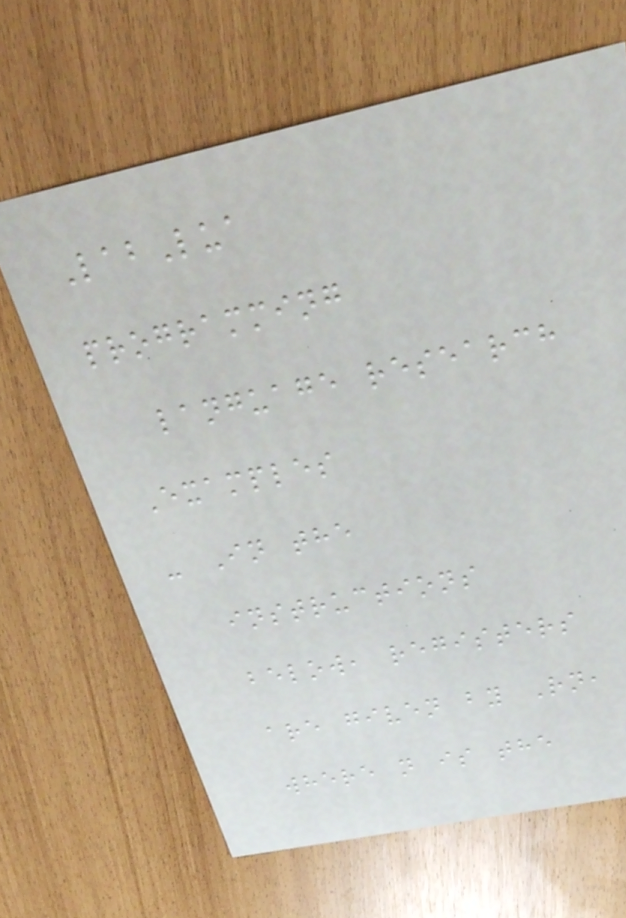LabLua
programming
language research
Examples
- In the
instructions
below, registers
are given by Rn,
where n is the
